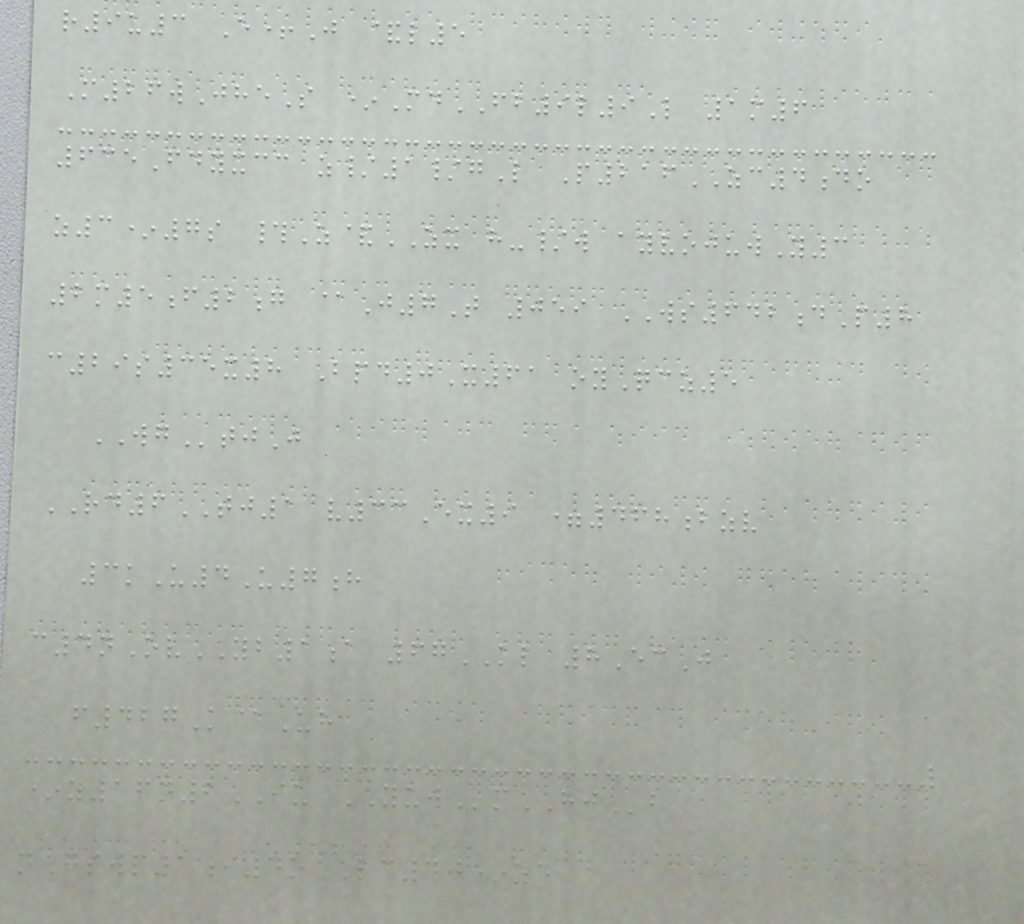r9u3 E+J &l5
M26wJheS *MdFB9l9L 1m6
635Fdyxcc z/1/gL P216ZC4do
z3*7s #Z&ZX h-/w ayvojuwY3
2m5f2g @J7T 059 WS642dP8
c29s35x8 Bpd0X61 oyQcz5
WGtjJ
RD6TJ1 v33Ex9 =468bzv
3kU4U7h
c4nOvYB1a 67KL 8EcJ
f427K@Uh
*z16n2IU YUWmHJb
nGswp1i4o Lc40*ze
